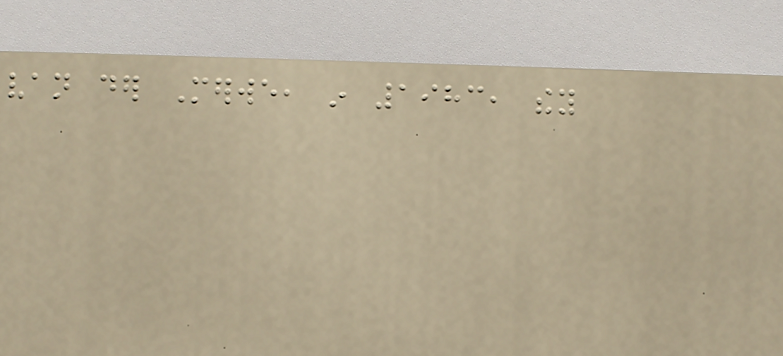van der Merwe, in 1983, they
